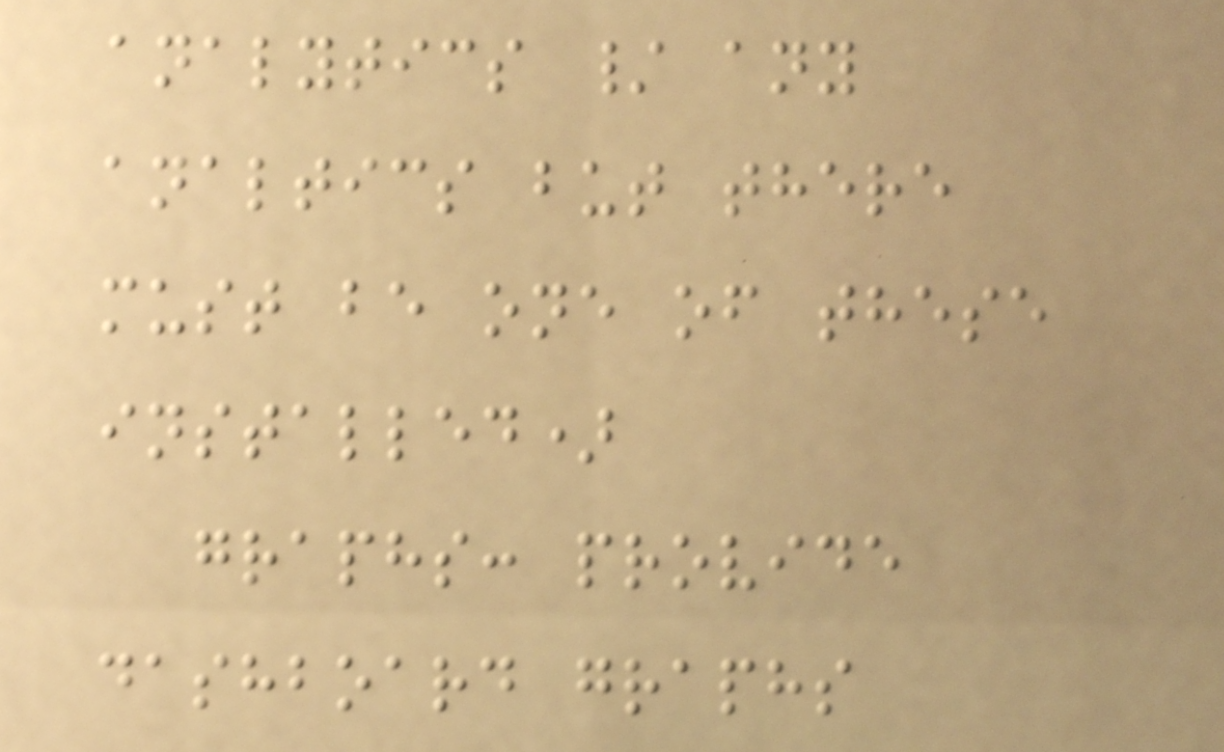analytics / any
analtics but there
must be one of these
installed)
graphs: provide
dashboard graphs
